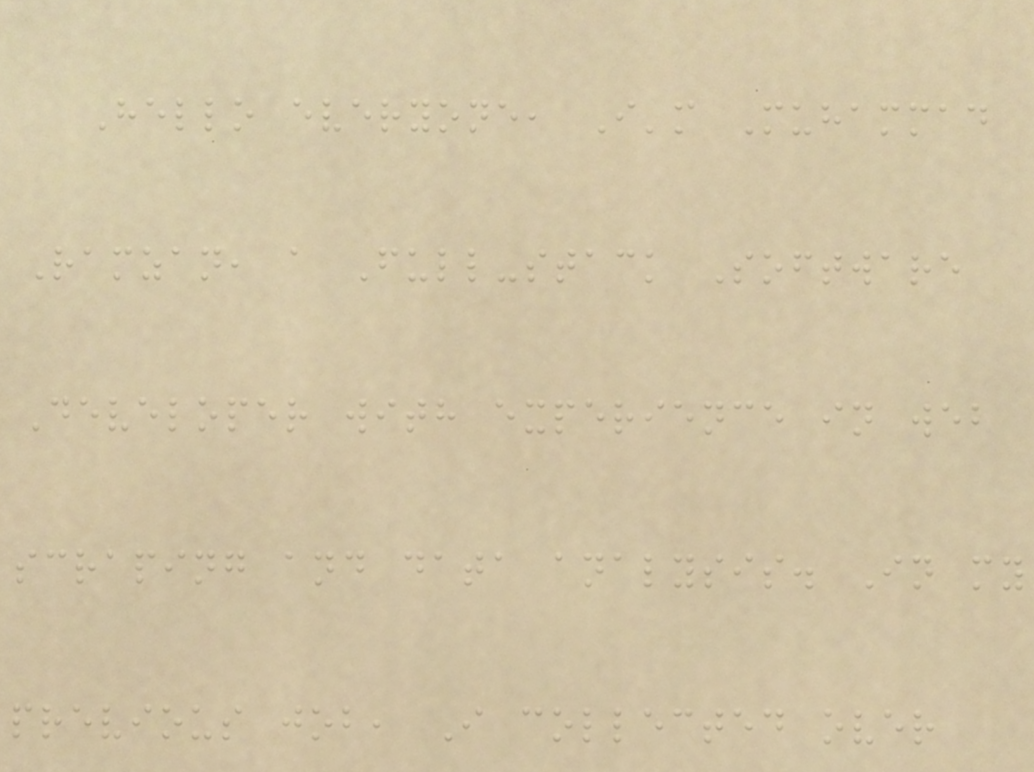Hello everyone, I'm Muhammad
Ramzan, a Full-stack Software
Developer with experience in web
scraping and data analysis. In my
previous job, I collected over
